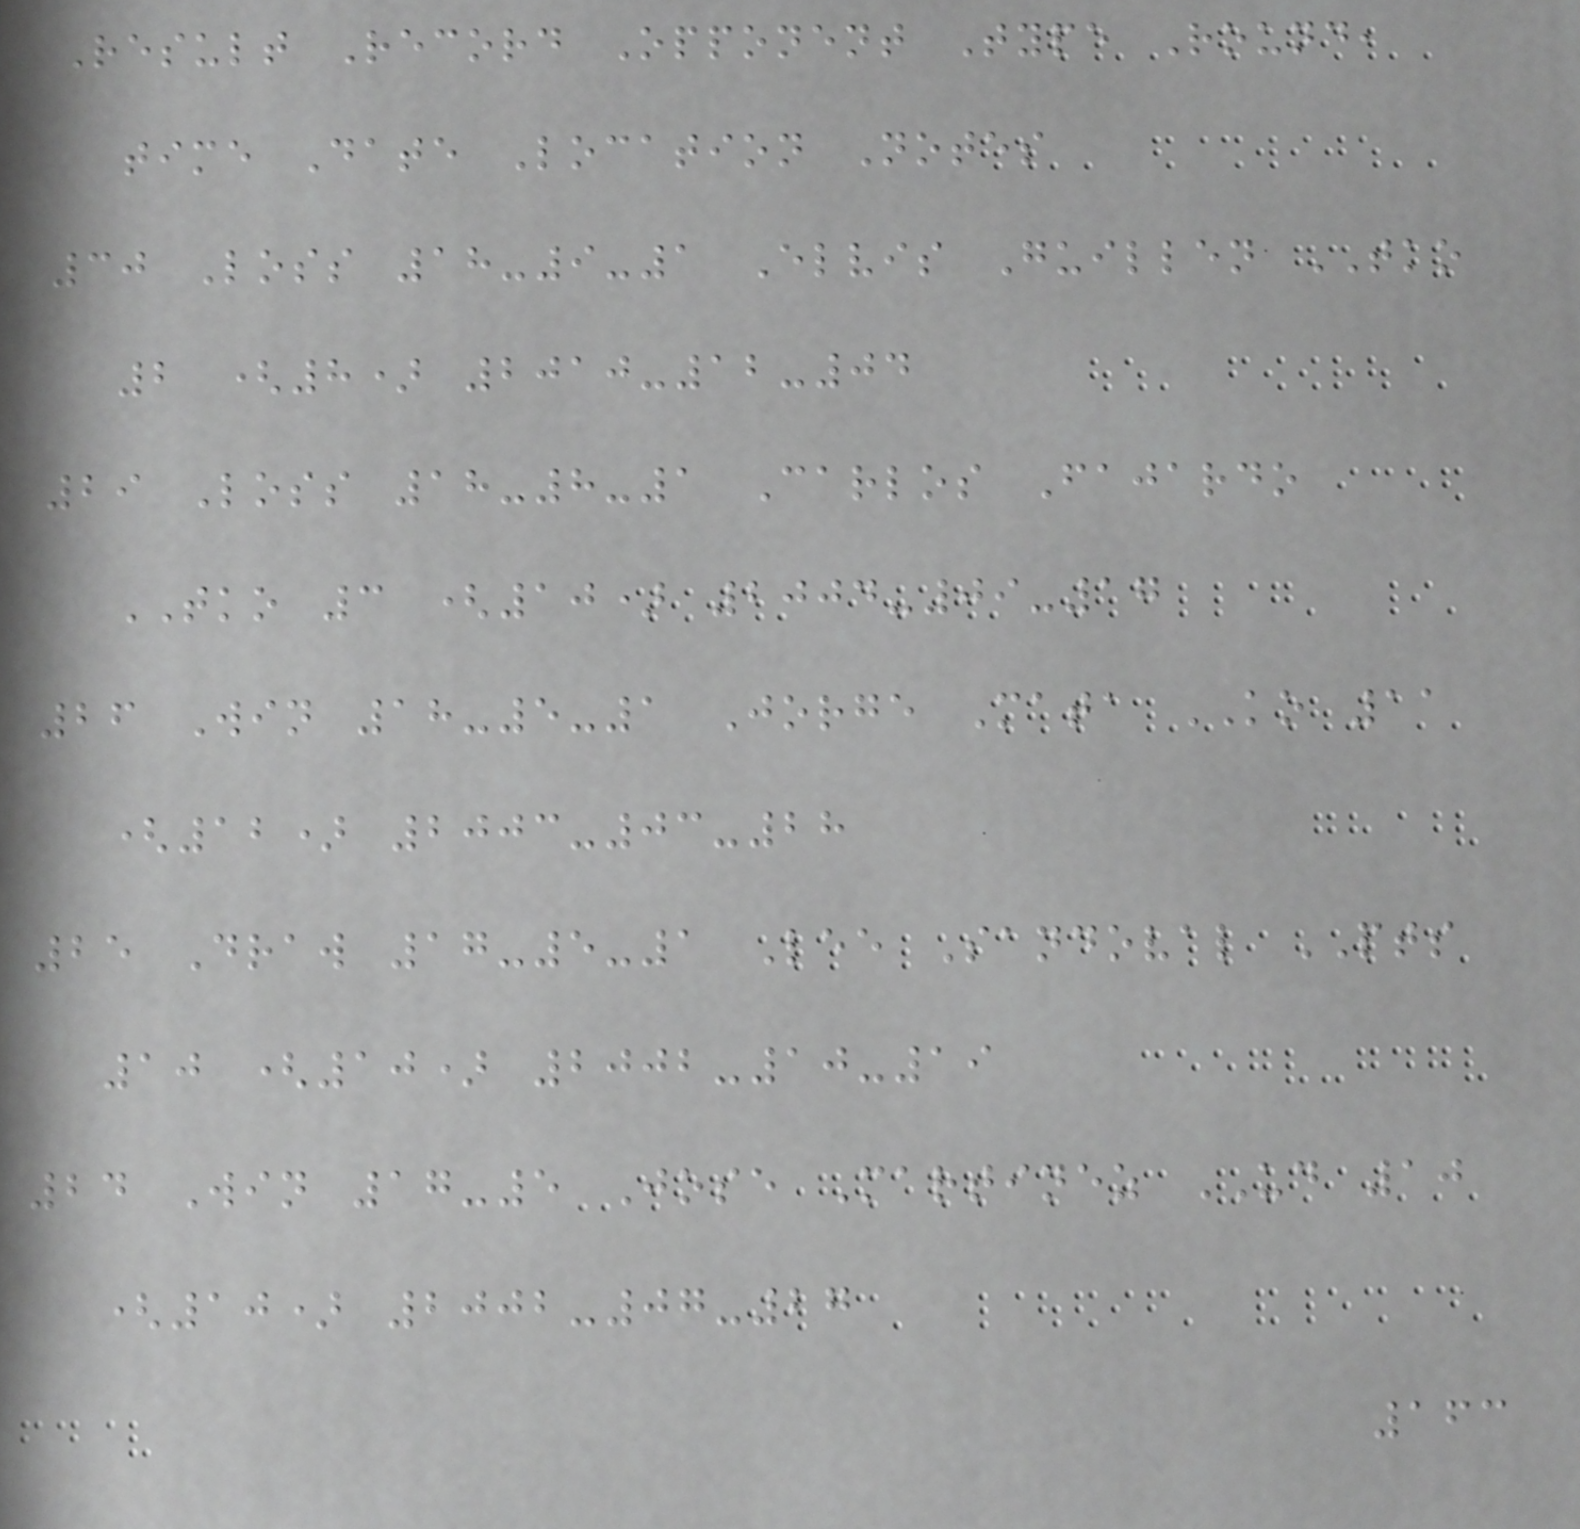Result Record Opponent Type Round,
time Date Location Notes
30 Loss 18-9-1 Elvis Guillen TKO
2 (8) 2010-12-04
29 Loss 18-8-1 Carlos Fajardo
TKO 3 (10) 2004-09-17
26 Win 18-5-1 Jorge Mata KO 11
(12) 2003-03-28
25 Draw 17-5-1 Lee Sandoval PTS
10 (10) 2002-10-19
24 Win 17-5 Jose Martinez UD 10
(10) 2002-07-27
163
